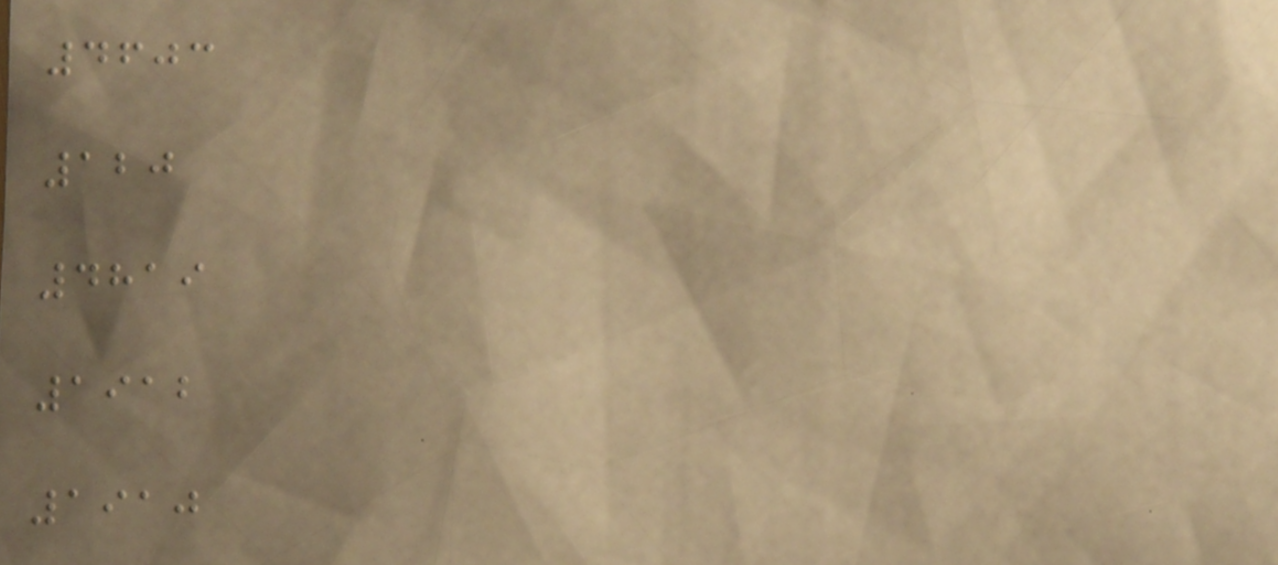4603
120
4819
1912
1910
